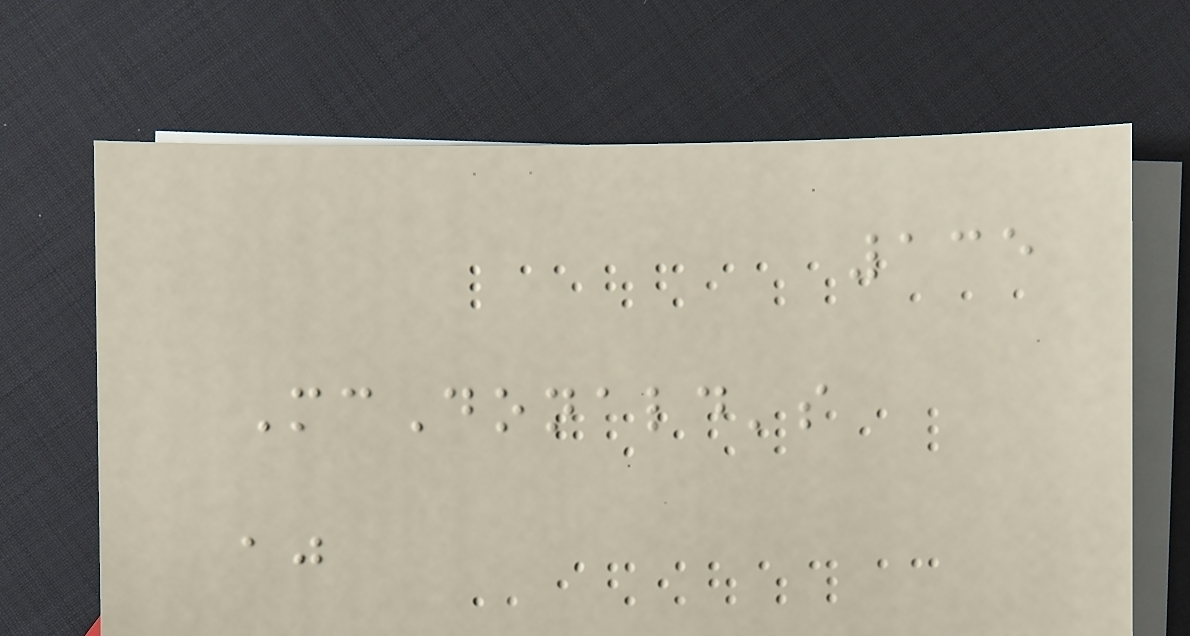135
McDonald's
aj
